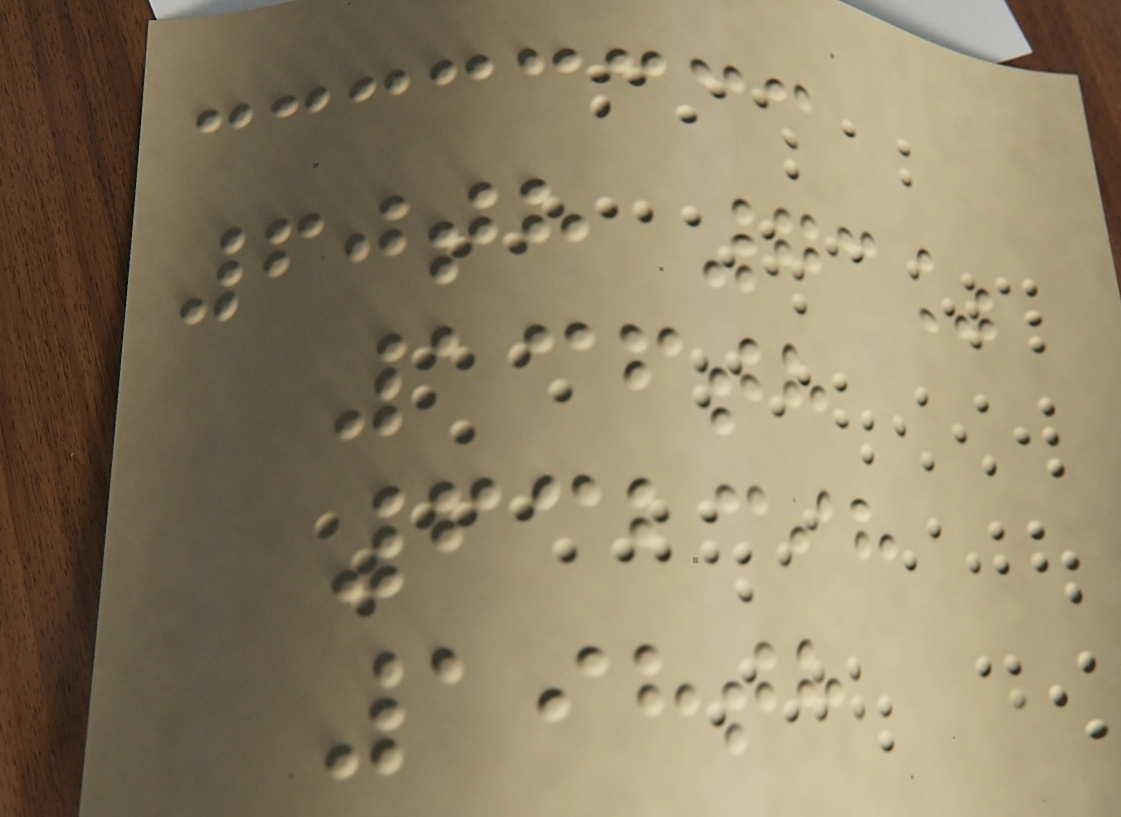60th 73%
136th
632398
198th
